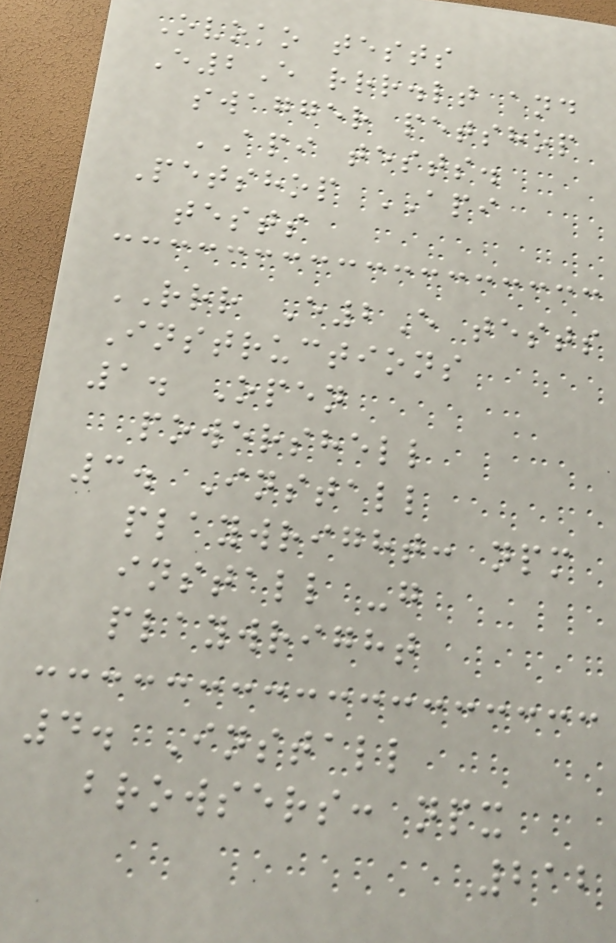Ovoko tests
E2E rrr.lt and
swagger petshop
API tests.
Petshop API
tests
RRR E2E tests
Instructions
1. Open
powershell
3. Install
playwright: npm
install -g
playwright
4. Install
browsers: npx
212
